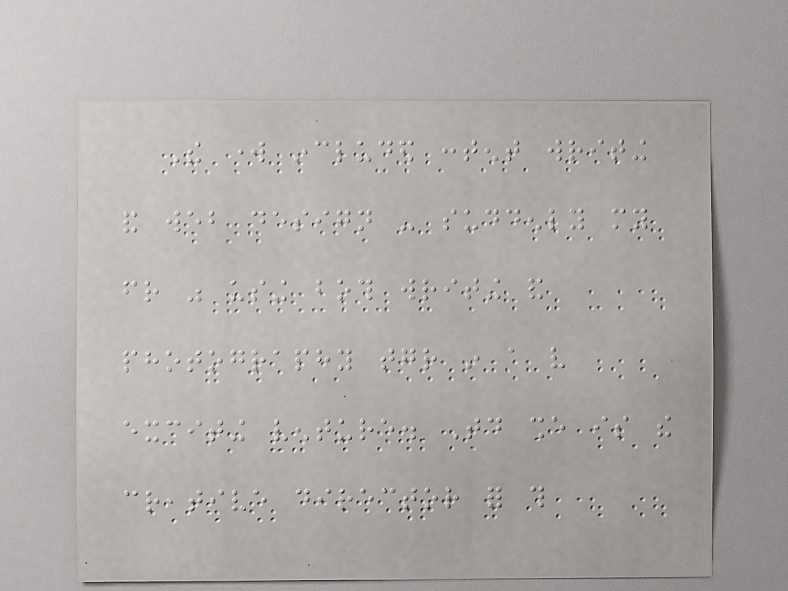The work included content writing
and web design - suddenly my
friend was using both writing and
photography together in a very
exciting venture. Today she is the
creative director for this
